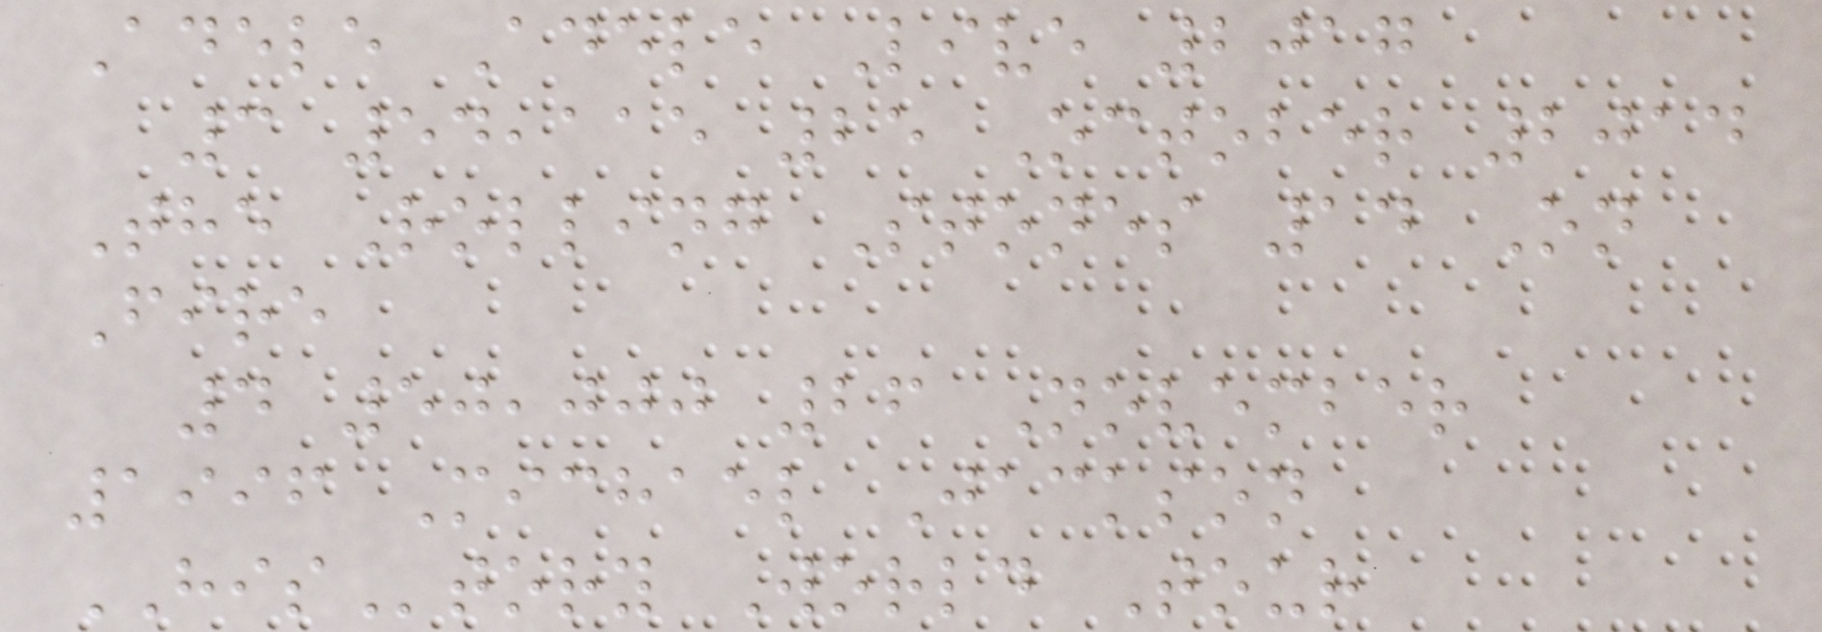Adele Adele Live 2017
3 54,115 25 October 2014
The Rolling Stones 14 On
Fire
4 50,000 26 November
1996 Michael Jackson
HIStory World Tour
